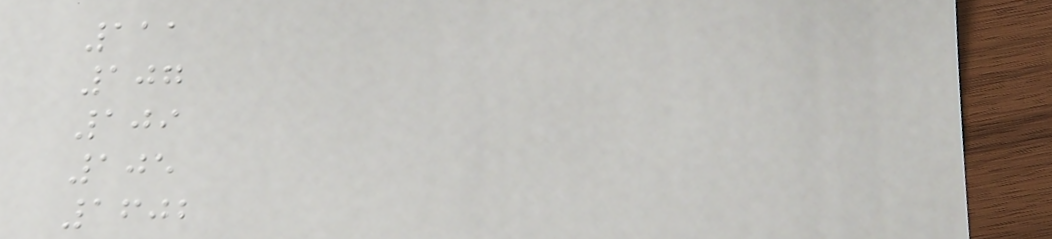111
107
109
105
1602
